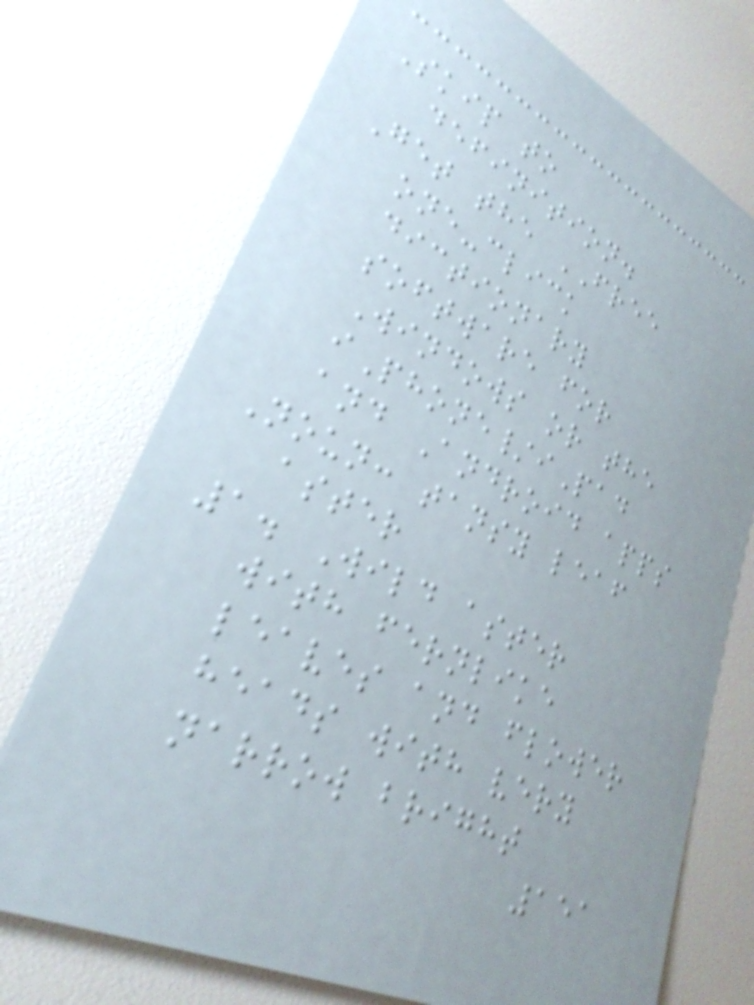Skip to
definition.
Get the FREE
one-click
dictionary
software for
Windows or the
iPhone/iPad
and Android apps
Noun: tansy leaf
aster
1. Wild aster
with fernlike
leaves and flower
heads with very
narrow bright
151
